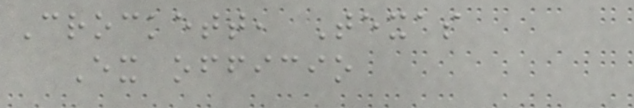Crockett, Texas
Ex officio
